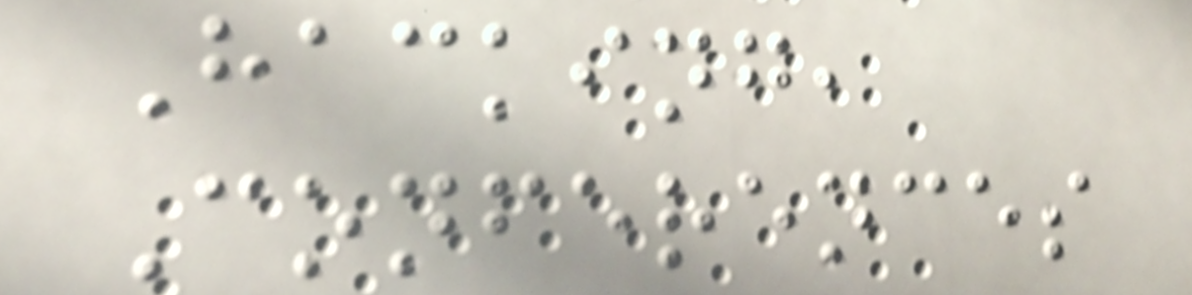Hacking,
Conferences
